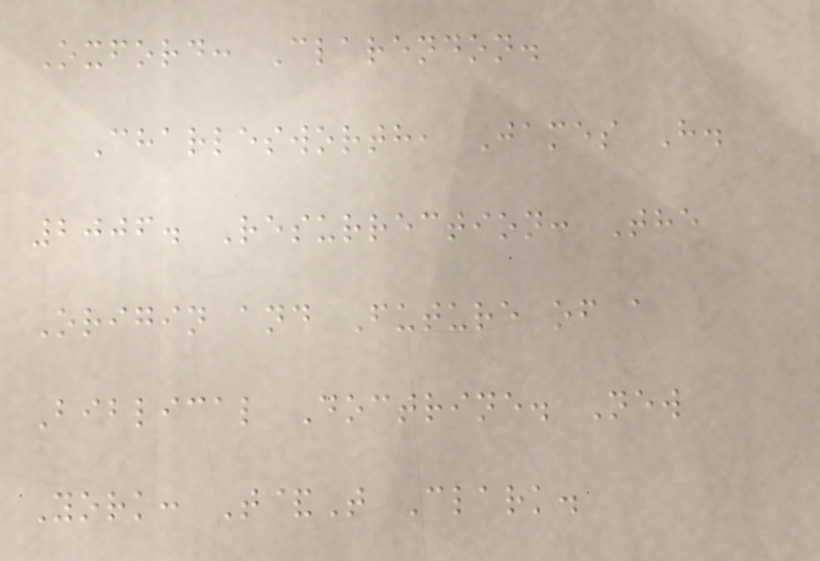Oxford: Clarendon.
Charlesworth, James H.
2006. Resurrection: The
Origin and Future of a
Biblical Doctrine. New
York: T&T Clark.
